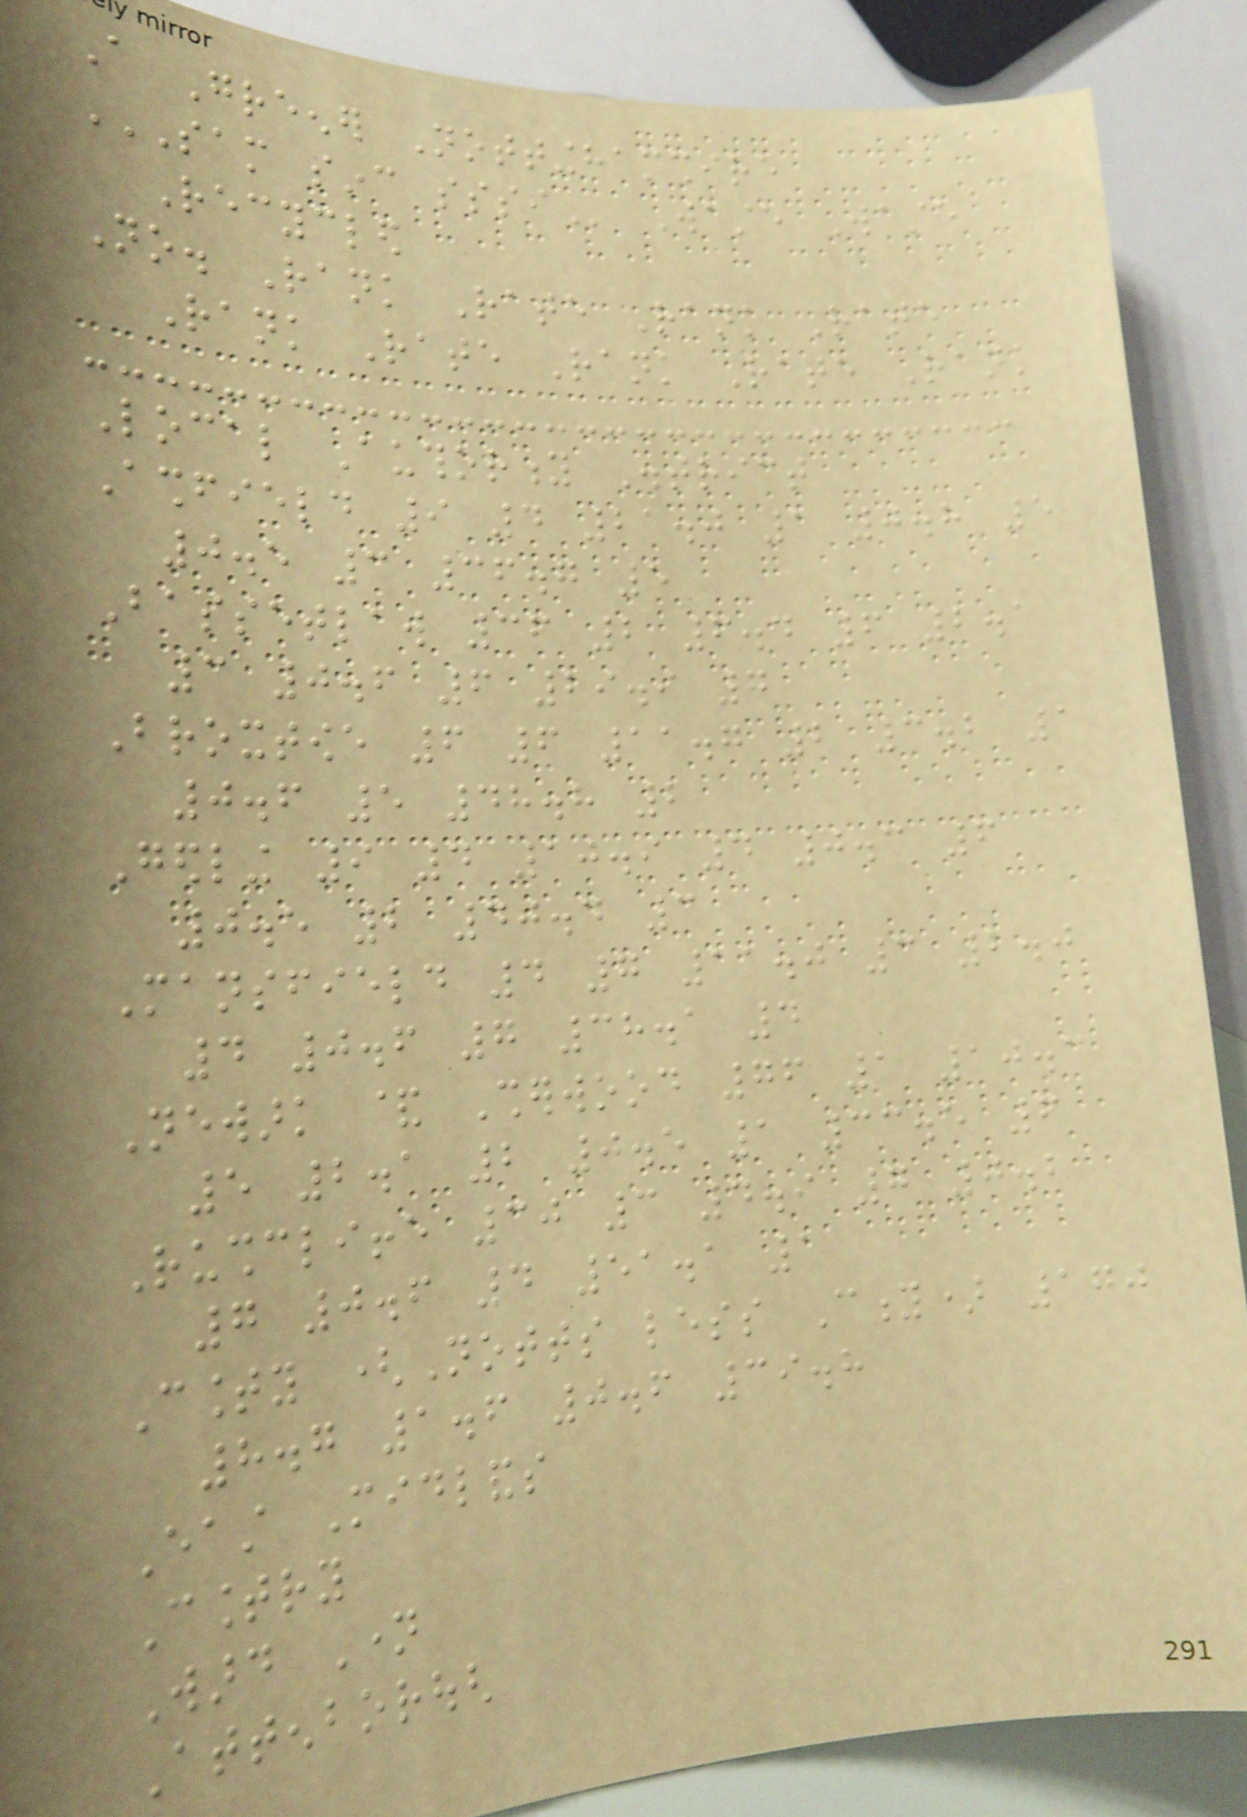A Greener Nottinghamshire
SAM SINC SSSI Waste Waste
Recycled
No. Rank Rate Rank Rate
Rank Rate Rank Rate Rank
Local Authority District
Ashfield 9 4 21.0 1 0.8 5
0.5 3 36.7 5
Bassetlaw 36 2 6.4 6 2.1
3 0.6 6 29.9 7
Broxtowe 6 6 11.7 2 3.2 1
0.6 5 48.8 2
Gedling 9 4 10.9 4 0.3 6
0.5 2 40.4 3
Mansfield 4 7 11.0 3 2.0
4 0.6 7 38.1 4
Newark & Sherwood 76 1 10.3
5 2.1 2 0.5 1 33.5 6
Rushcliffe 30 3 4.9 7 0.2
7 0.6 4 51.1 1
County (Notts less City) 170
8.7 1.6 0.6 39.8
East Midlands
Country
Ward Name
Attenborough
